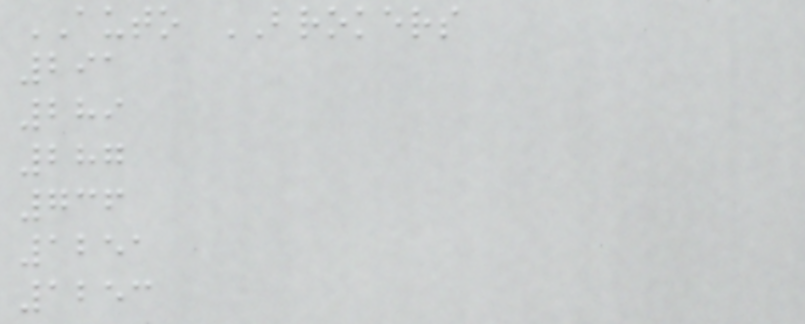AUTO BROKERS
291
289
287
736
1251
1253
